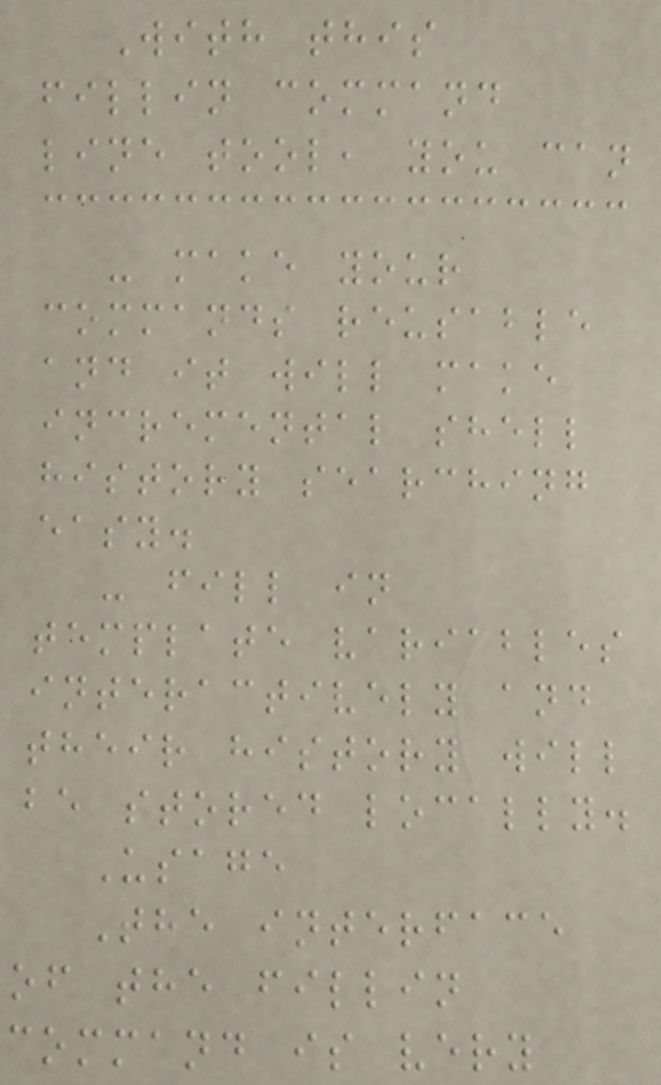With this
fillin command
line tool, you can
- make your
commands reusable
and it will make
incremental shell
history searching
easy.
- fill in
template variables
interactively and
their history will
be stored locally.
Usage
The interface
of the fillin
command is very
